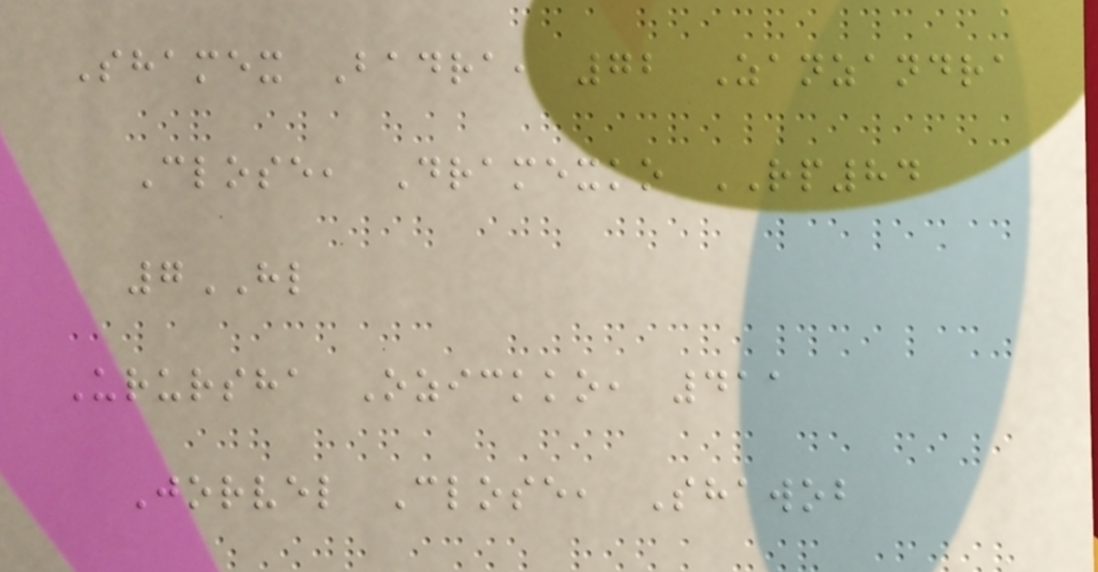Shamex Badra, 72 Zanzandra
Close, Dramexko RP84
7HL
Urursha Ozickko, 411
Jorvel Close, Shawob
